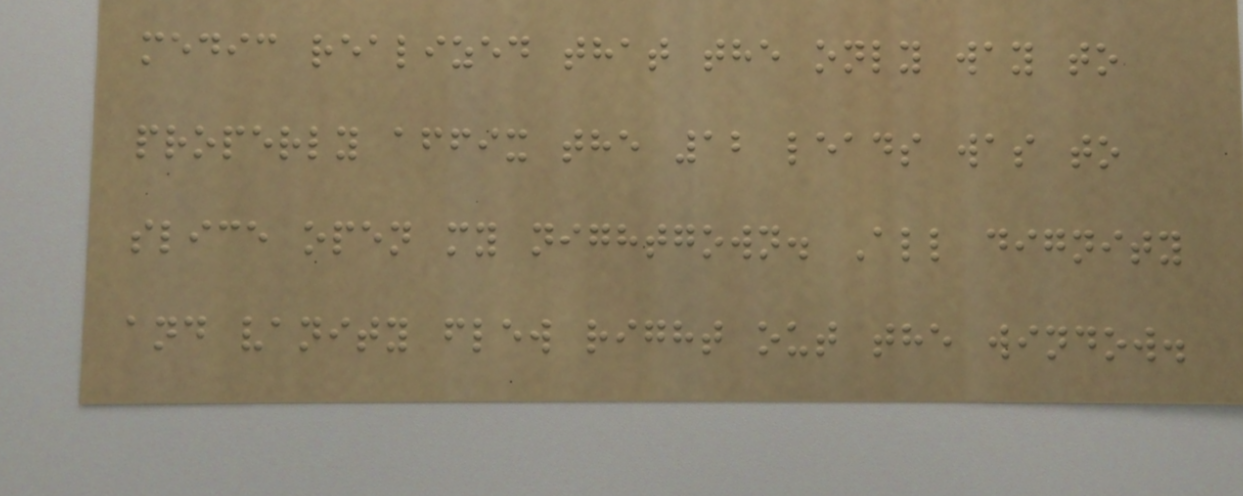medic realized that the only way to
properly affix the 12 leads was to
slice open my nightgown. All dignity
and vanity flew right out the window.
